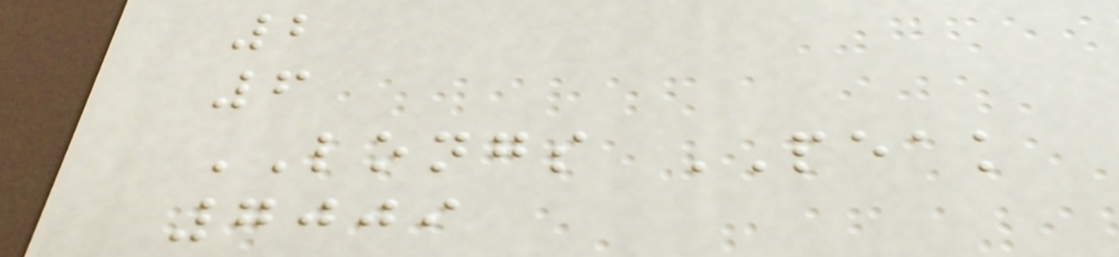2
6
LONGS PEAK
7009
